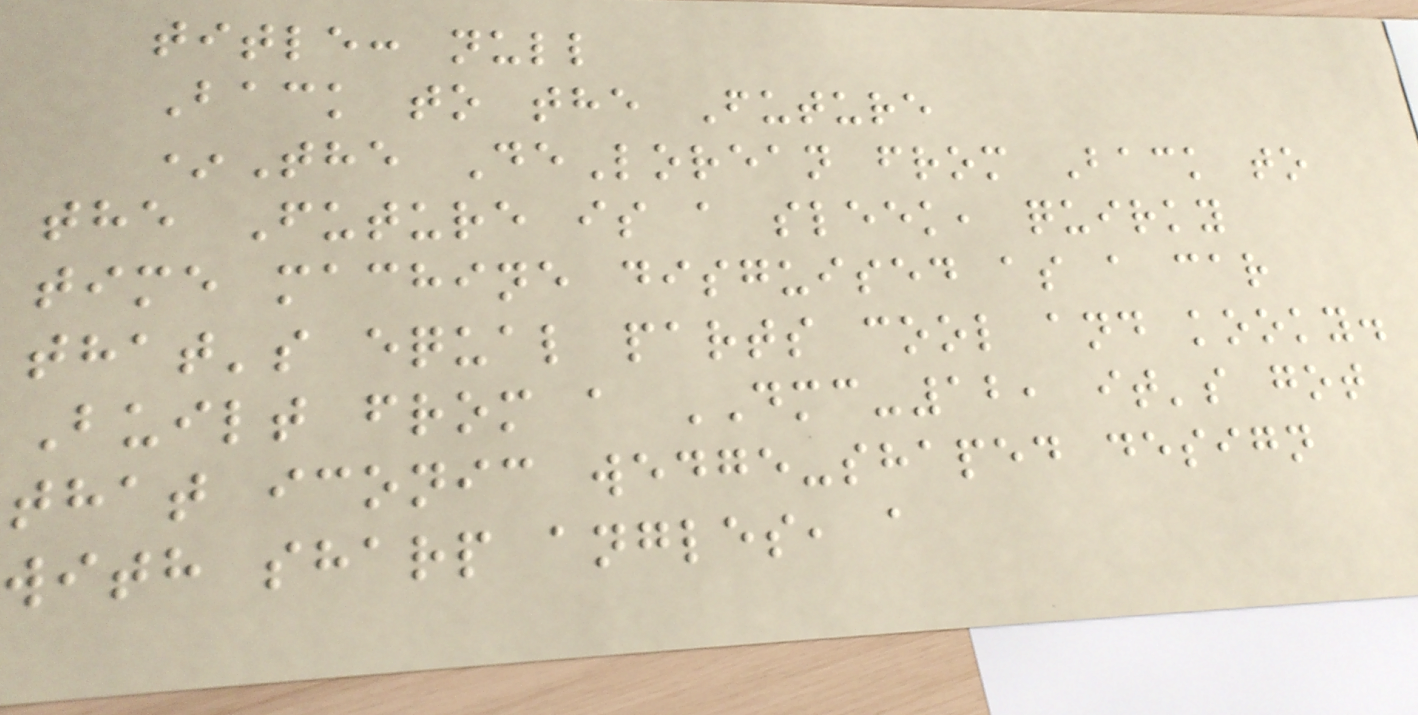title: null
Back to the Future
*The DeLorean from Back to
the Future is a sleek, quirky
time machine disguised as a car
that's equal parts cool and kooky.
Built from a DMC-12, it's got
that iconic wedge-shaped design
with sharp angles, a
